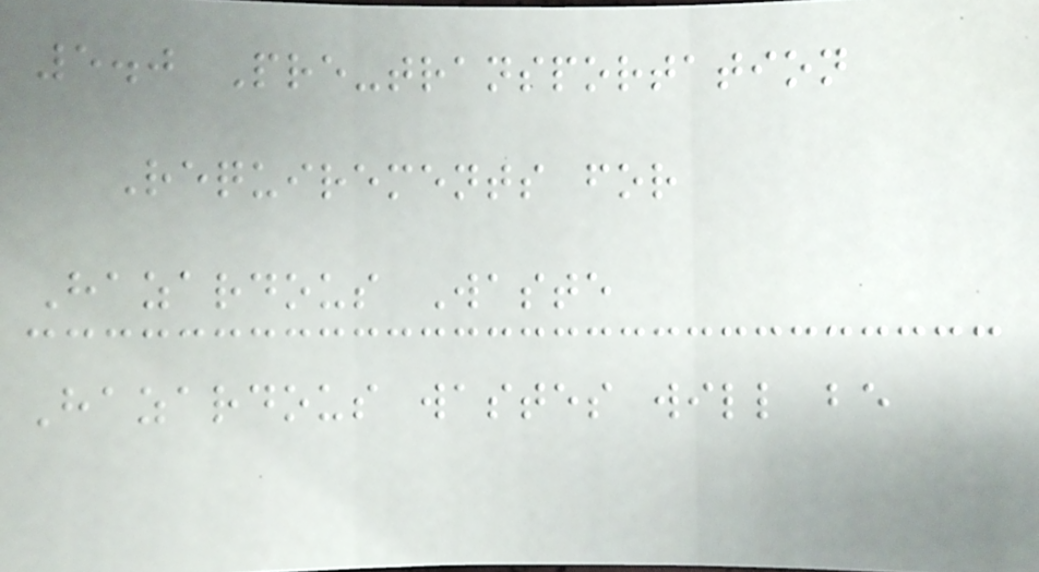5.0 Pre-transportation
Requirements for
Hazardous Waste
Hazardous wastes will be
